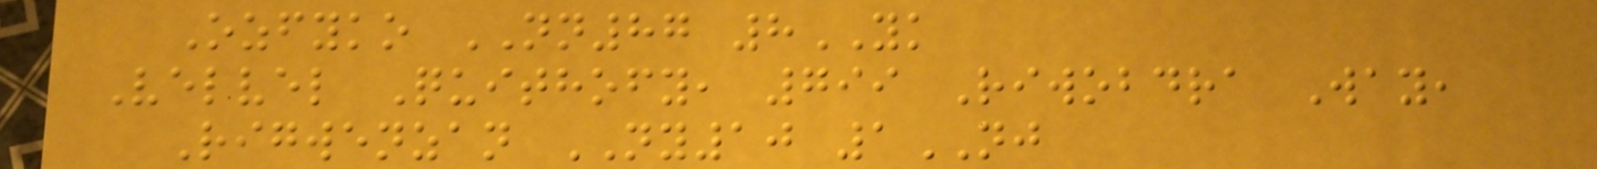Ozfyko NN87 8YK
Velvel Quithofy, 799 Riwobdra Way,
Rigwenzan NY10 1NJ
